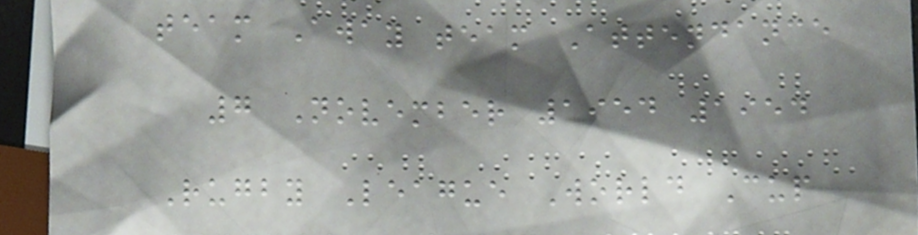team Away team Attendance
7 November 1954 1954
Rugby League World Cup
